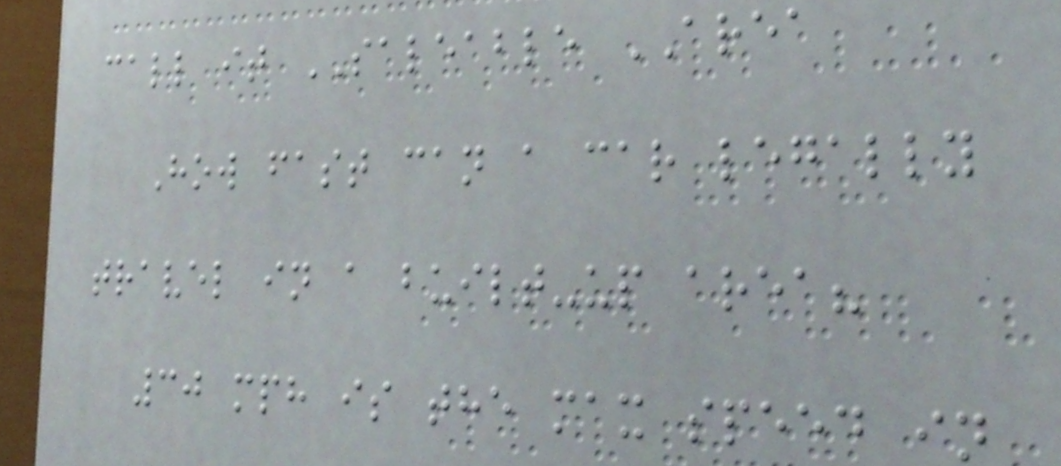call it SALEABLE AREA
How fast can a car legally
travel in a built-up area?
30 mph is the max speed in
